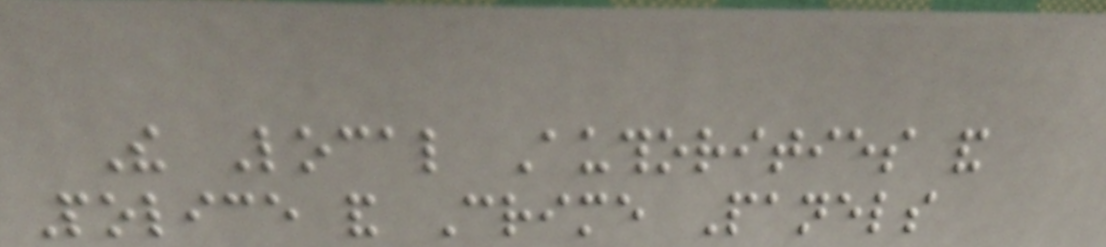The Local Authorities and
Police and Crime Panels
